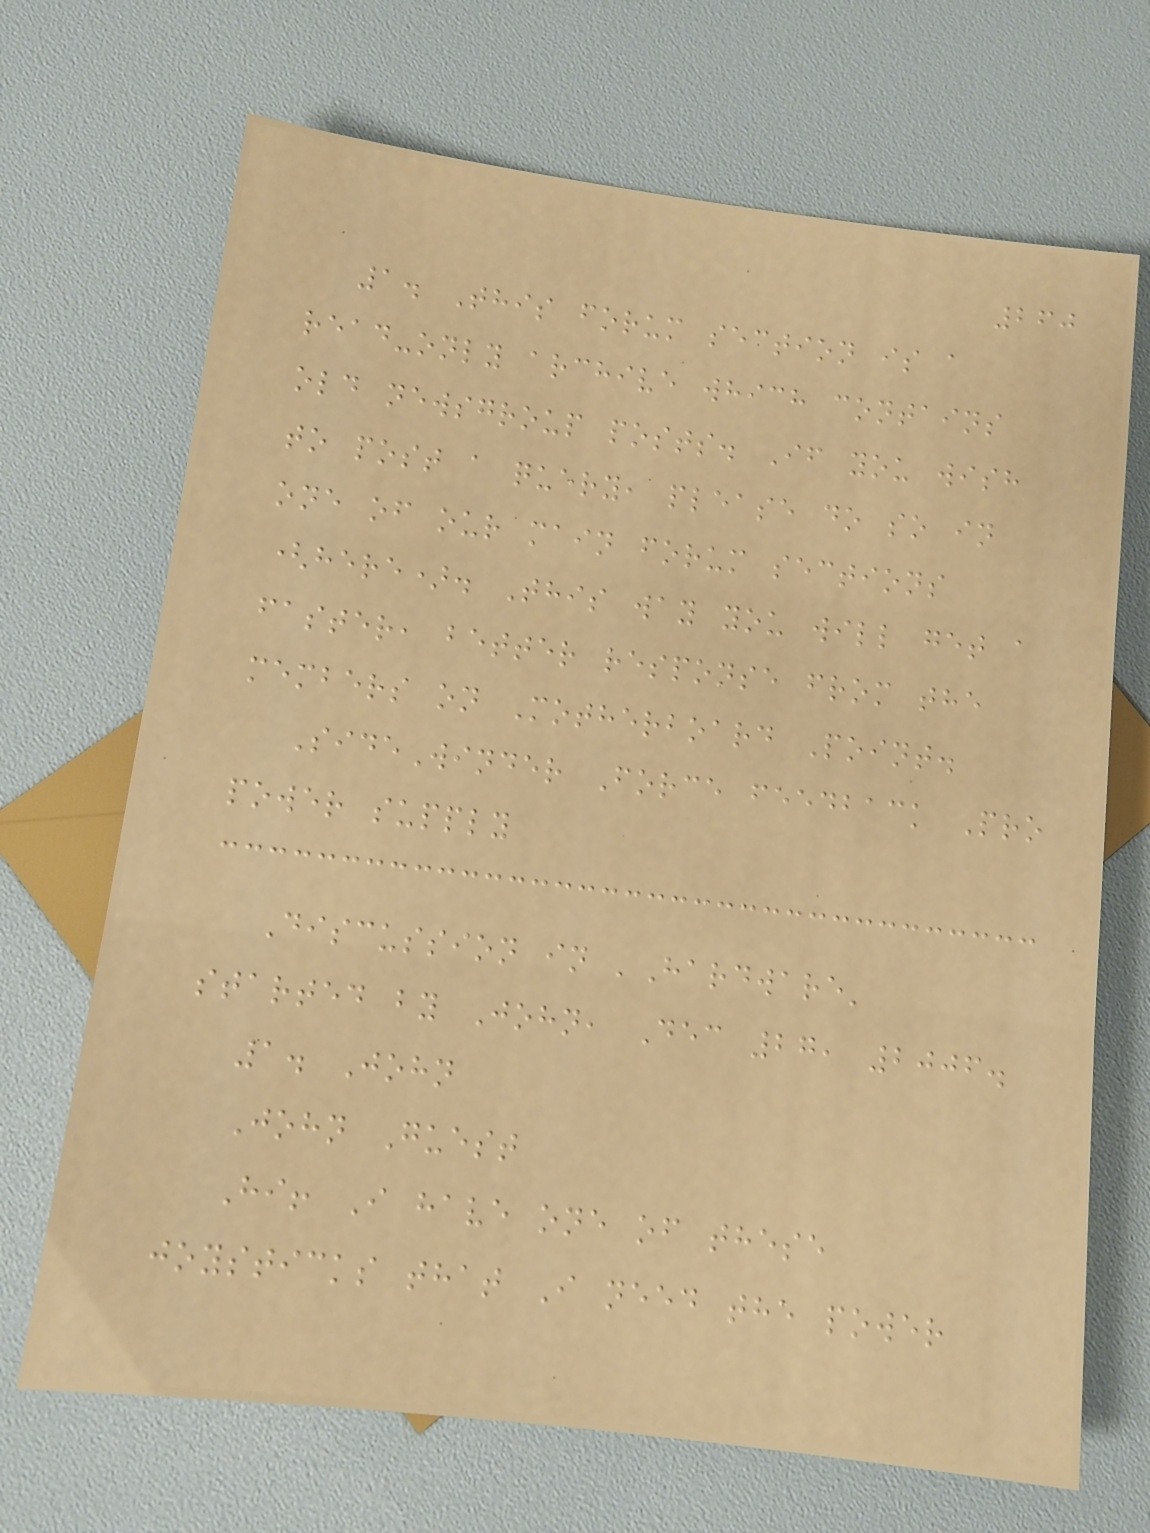260
1. This forum section is a
read-only archive which contains
old newsgroup posts. If you wish
to post a query, please do so in
one of our main forum sections
(here). This way you will get a
faster, better response from the
members on Motherboard Point.
SideWinder Force feedback Pro
power supply
Discussion in 'Hardware'
started by John, Dec 27, 2006.
1. John
John Guest
Hi! I have one of these
joysticks that I need the power
